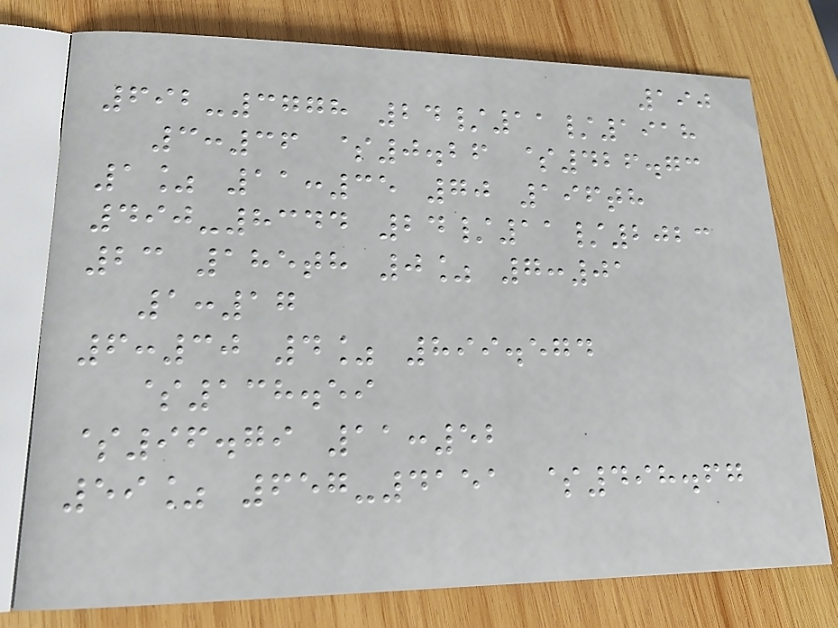190
692-3778 24/11/1918
3:36 $0.26 $426.73
1% 11:35 70 196th
490-8344 24/11/2023
23 185th 0% 7:01
1:17
6:30 4% 899.574
$138.59
$96.79 11:52
59% 657-4151 $498.67
